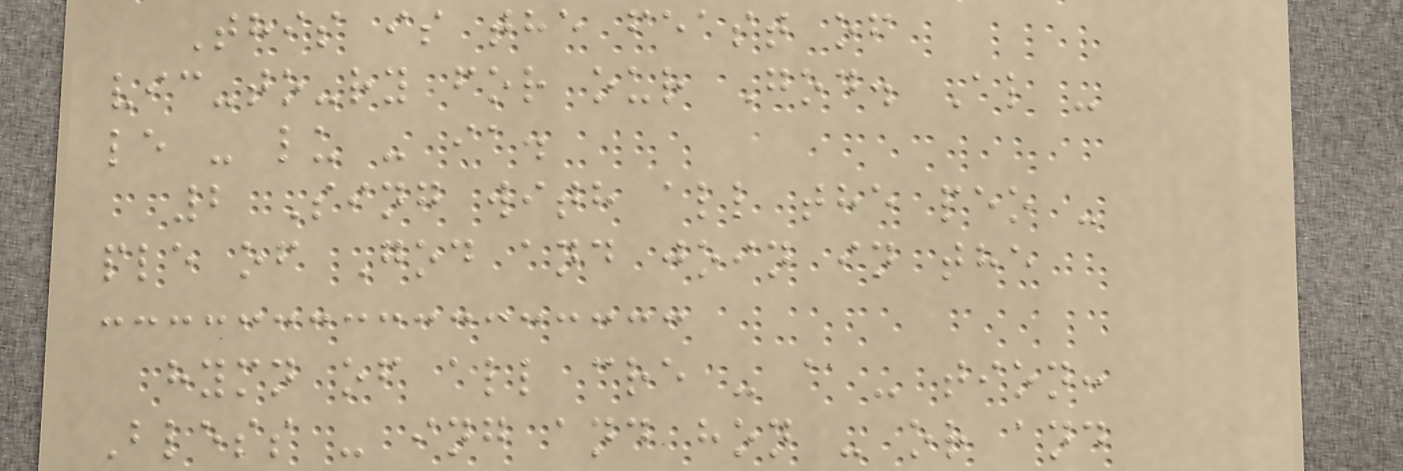This is the feast of
vic-to-ry for our God. Al -
le - lu - ia.
2 Sing with all the peo -
ple of God and join in the
hymn of all cre - a - tion:
Bless - ing and hon - or and
